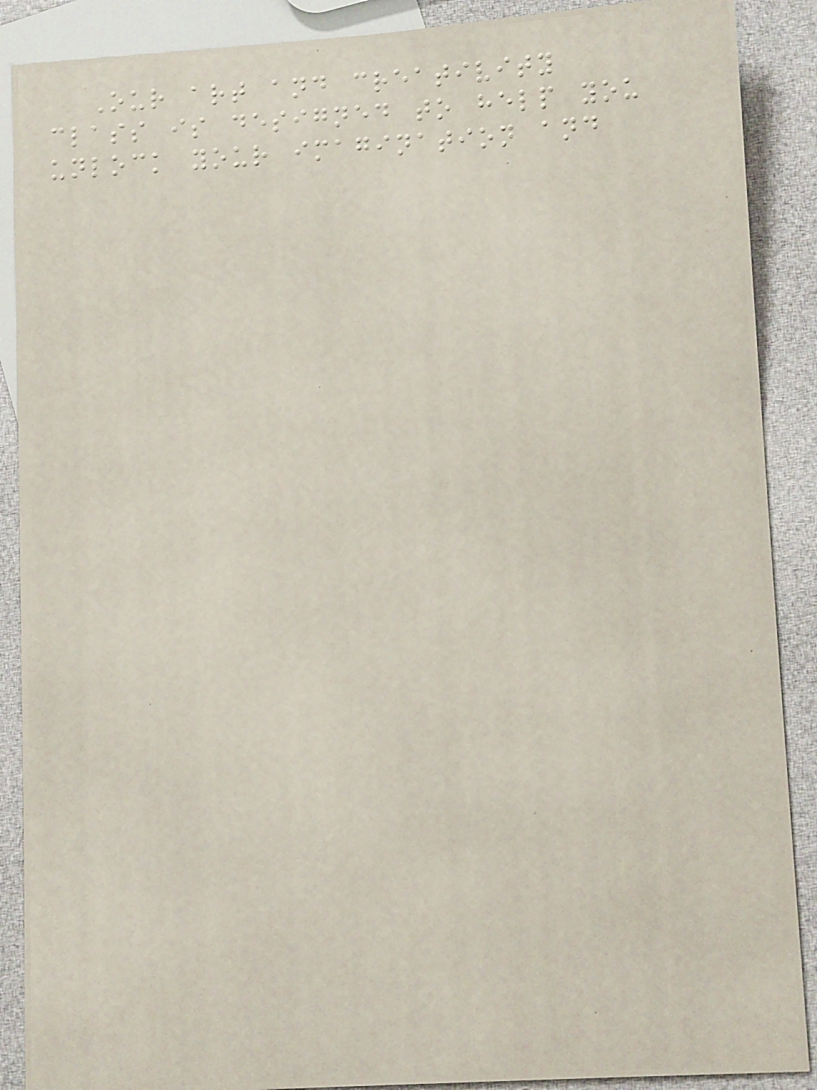Our art and creativity
class is designed to help you
unlock your imagination and
